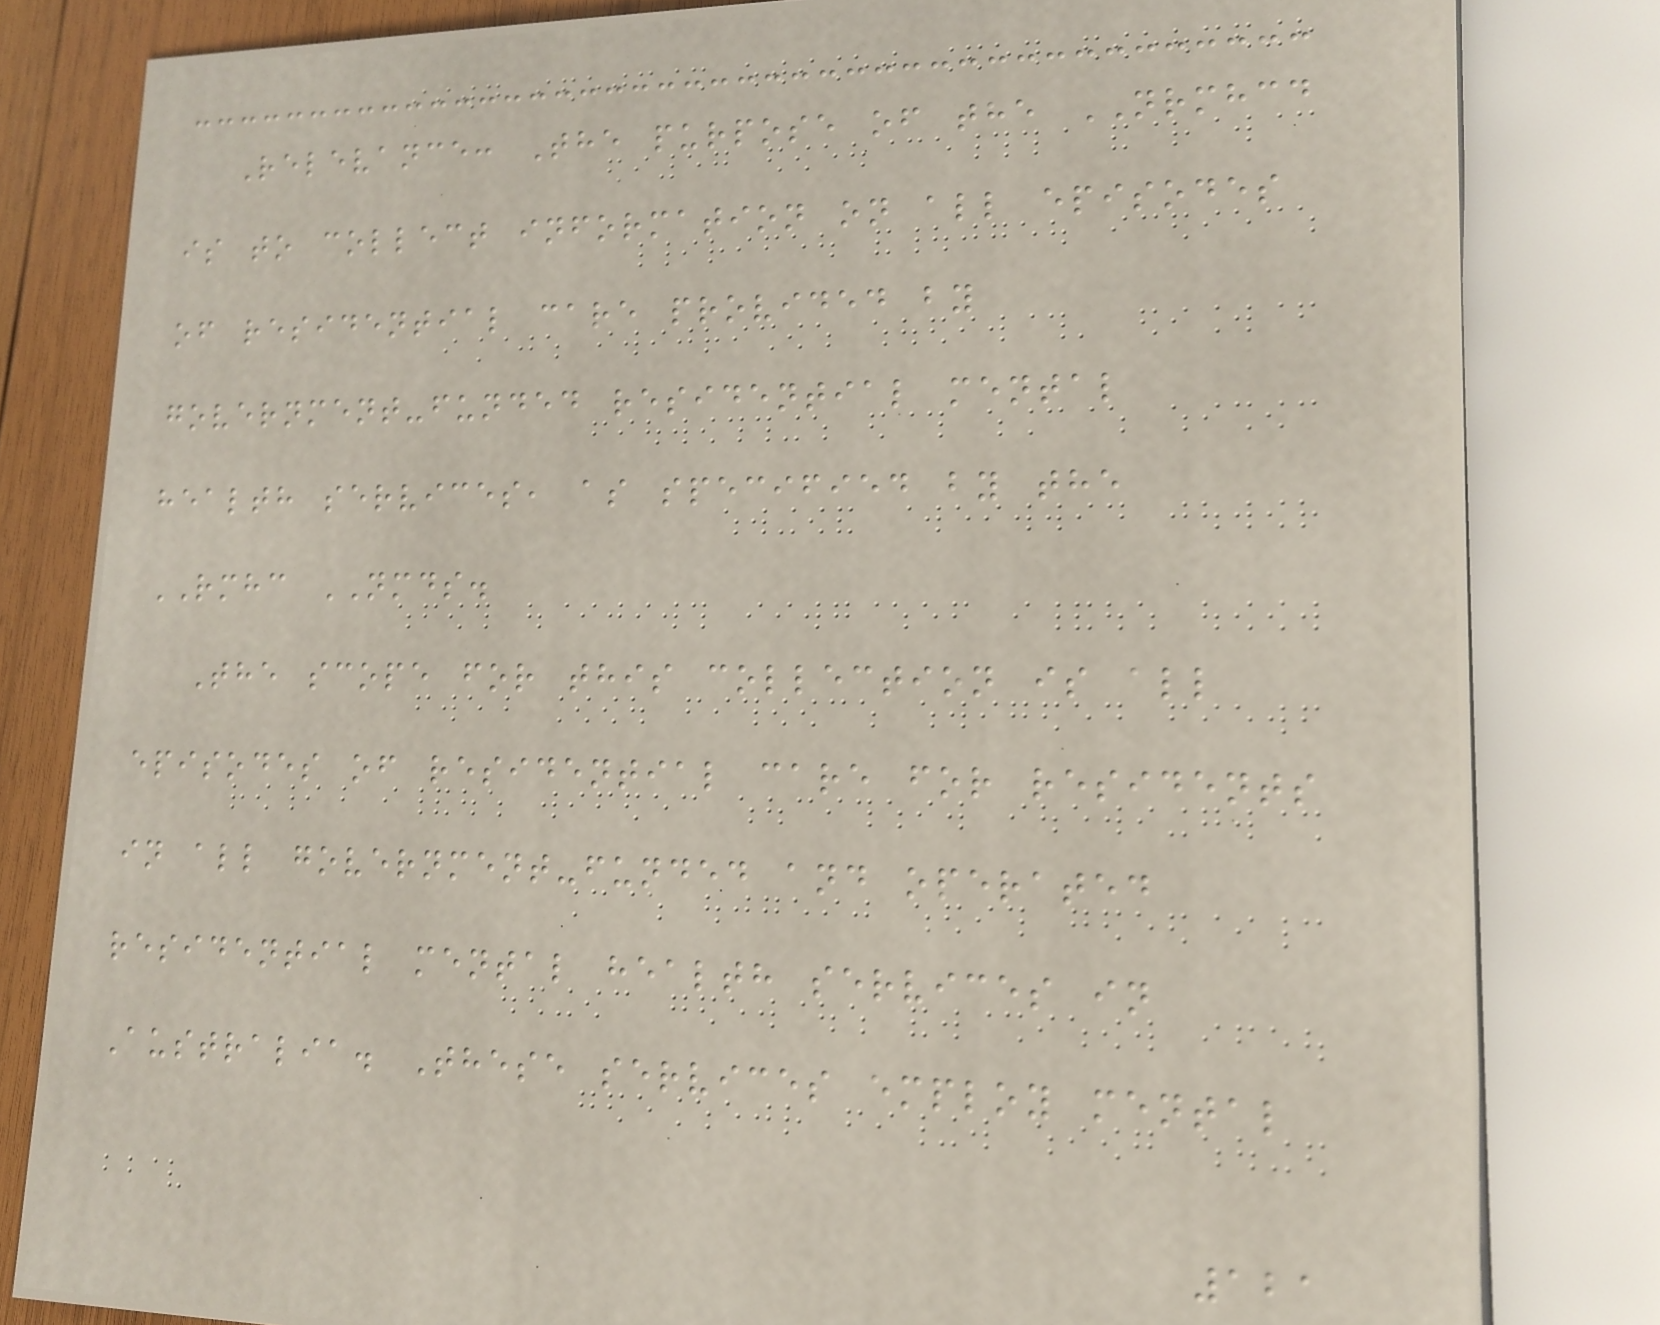Relevance: The purpose of the NRMHCD
is to collect information on all episodes
of residential care provided by
government-funded residential mental
health services, as specified by the
RMHC NMDS.
The scope for this collection is all
episodes of residential care for residents
in all government-funded and operated
residential mental health services in
Australia. These services employ mental
121
